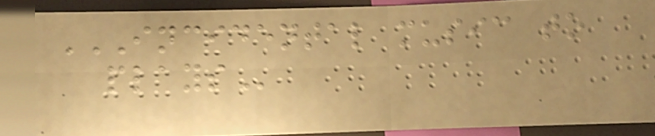INCIDENTAL MUSIC TO
PLAYS
